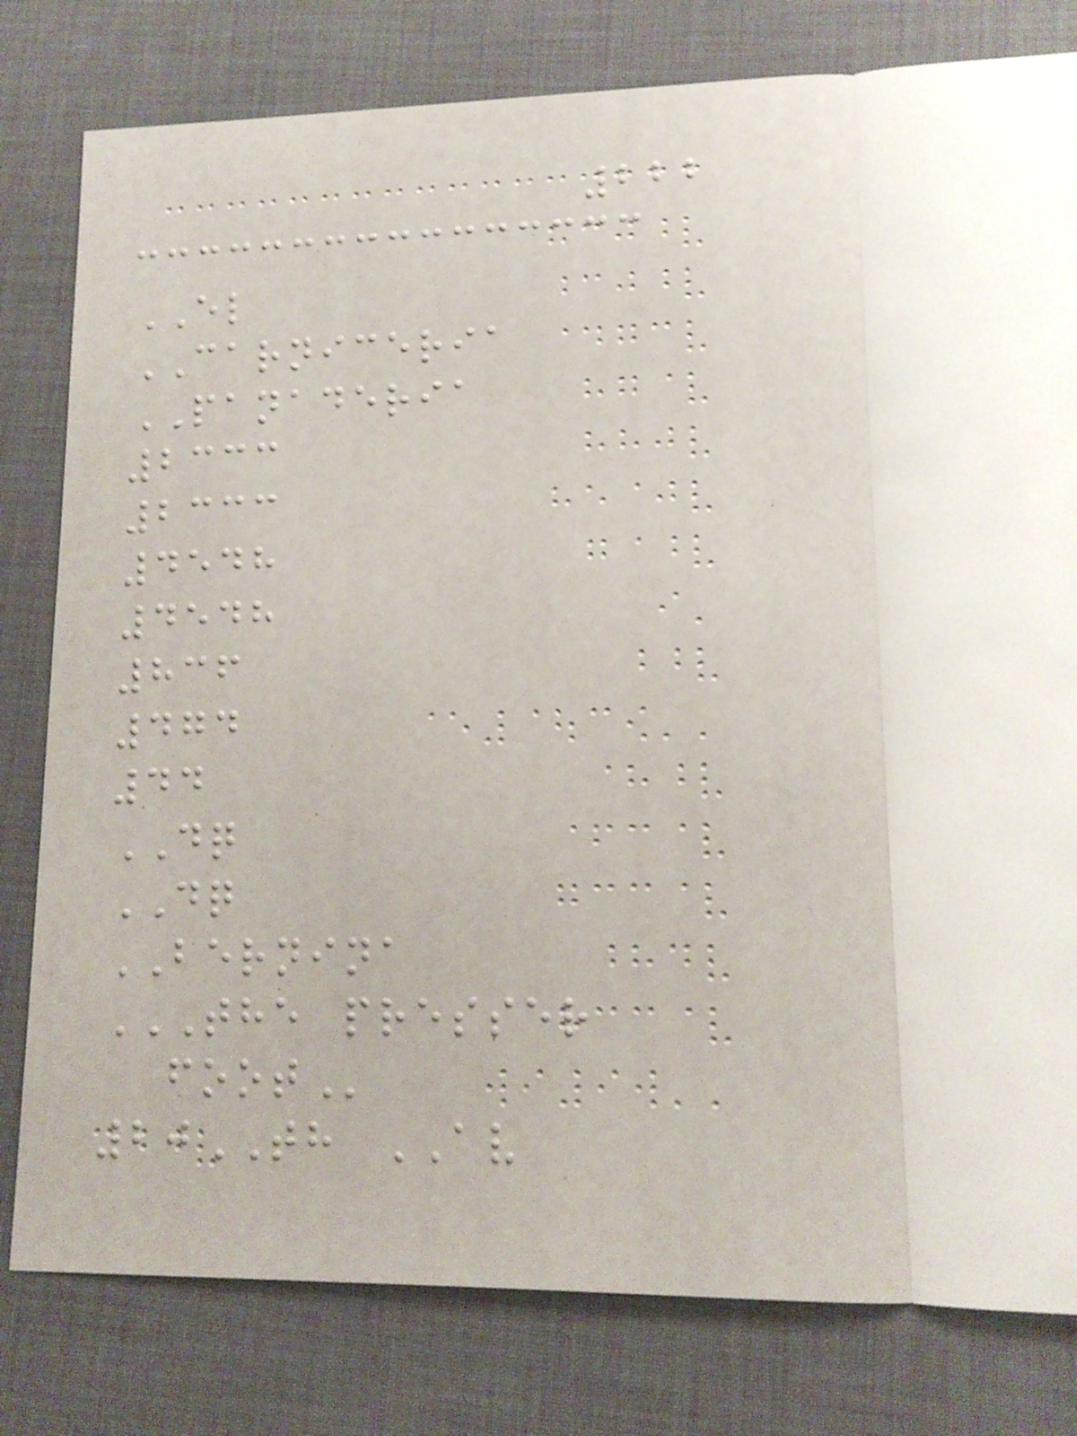222
EL
CARNICERIA
PANADERIA
2333
2333
4548
4548
836
474
44
DQ
DQ
BERNINA
THE PRESSER
FOOT
20TH AV
